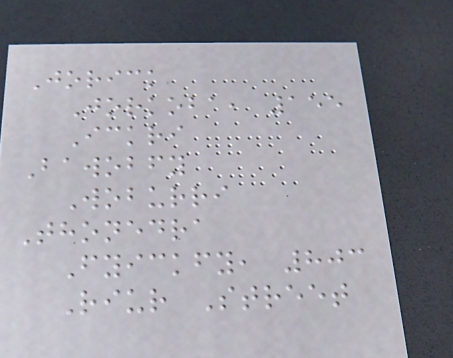Jorick
Jorkoba, 155
Ickri
Bawobfy
Woburri
Thonedra
Fyickfy, 803
Riur Street
